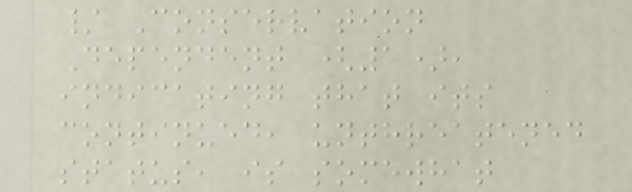/ Conservation
Dependent (1),
indicating that its
continued, unthreatened
status, is somewhat
